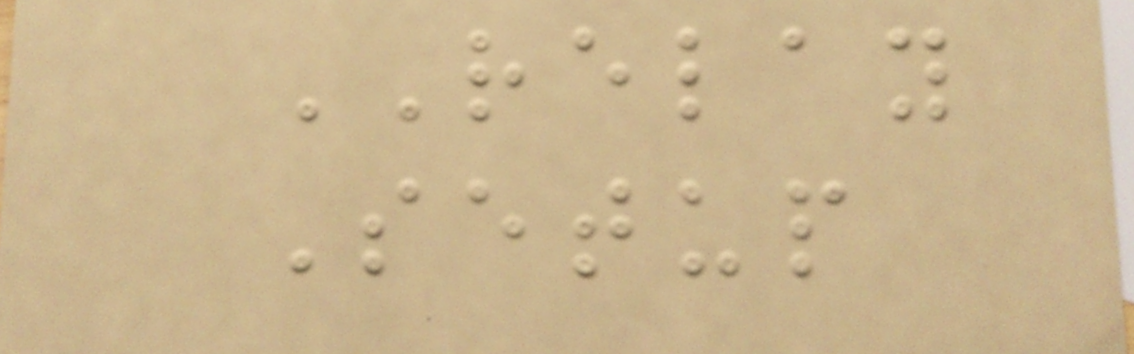RELAY
Setup
